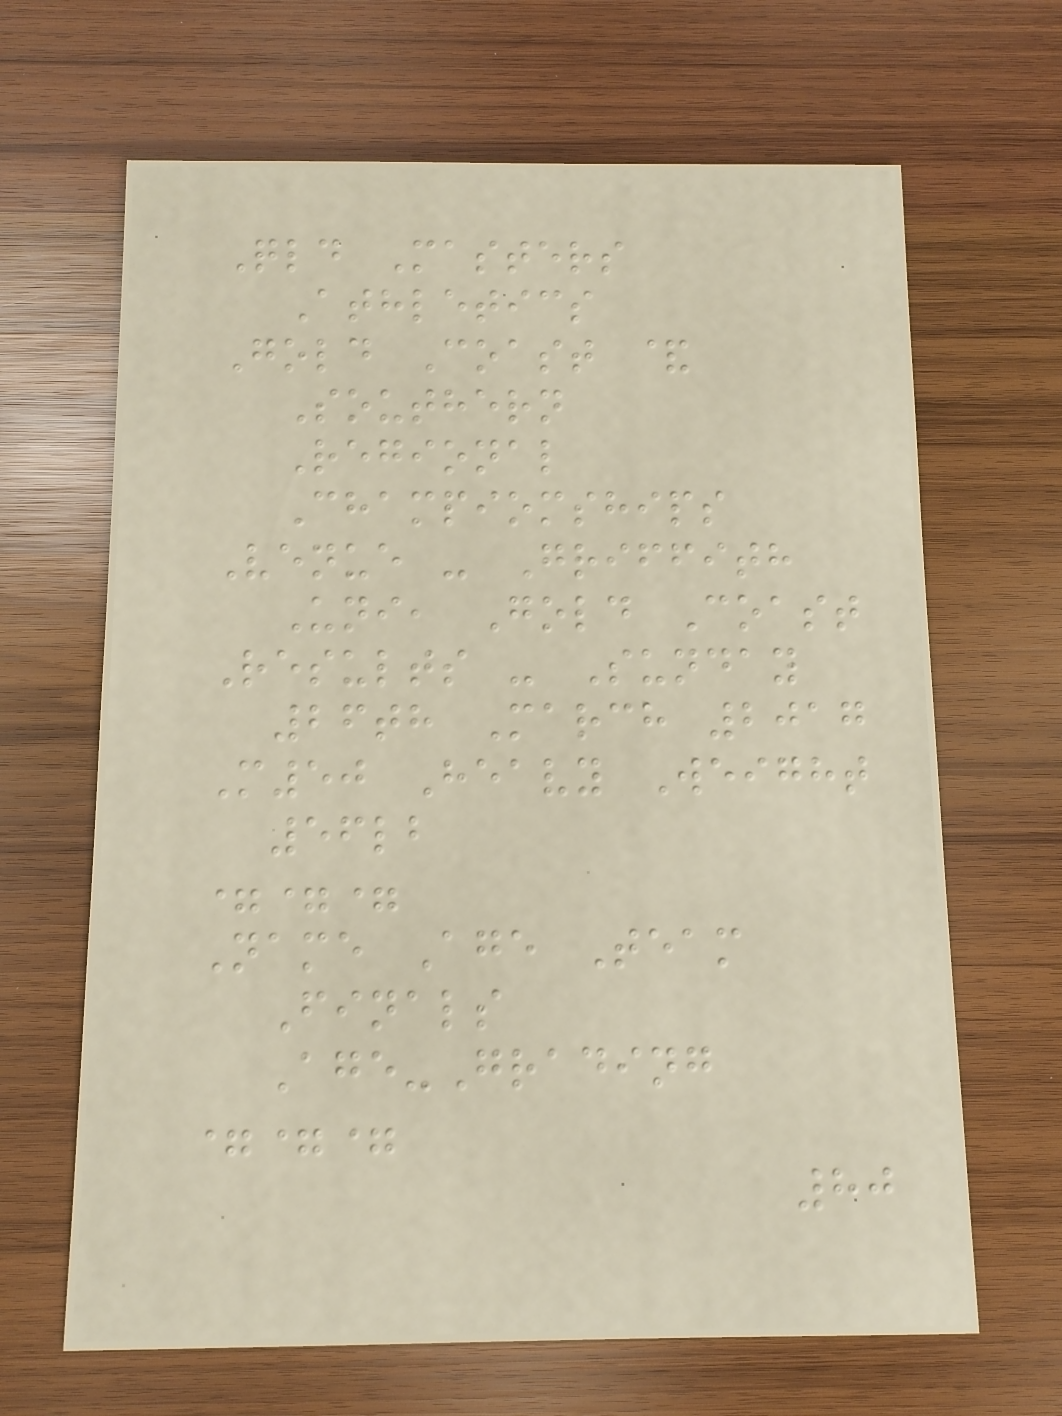Qld Masters
Athletics
Gold Coast &
Southern
Regional
Champiomships
Venue - Griffith
Uni, Gold Coast
Results - Sunday
26th March 2017
M50 Heavy Weight
56lb
===
Name Age Team
Finals
Age-Grading
===
80
